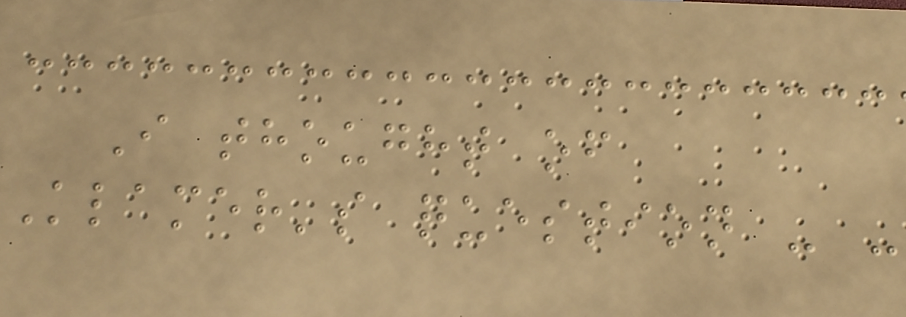I thought of
Klamer's question - -
